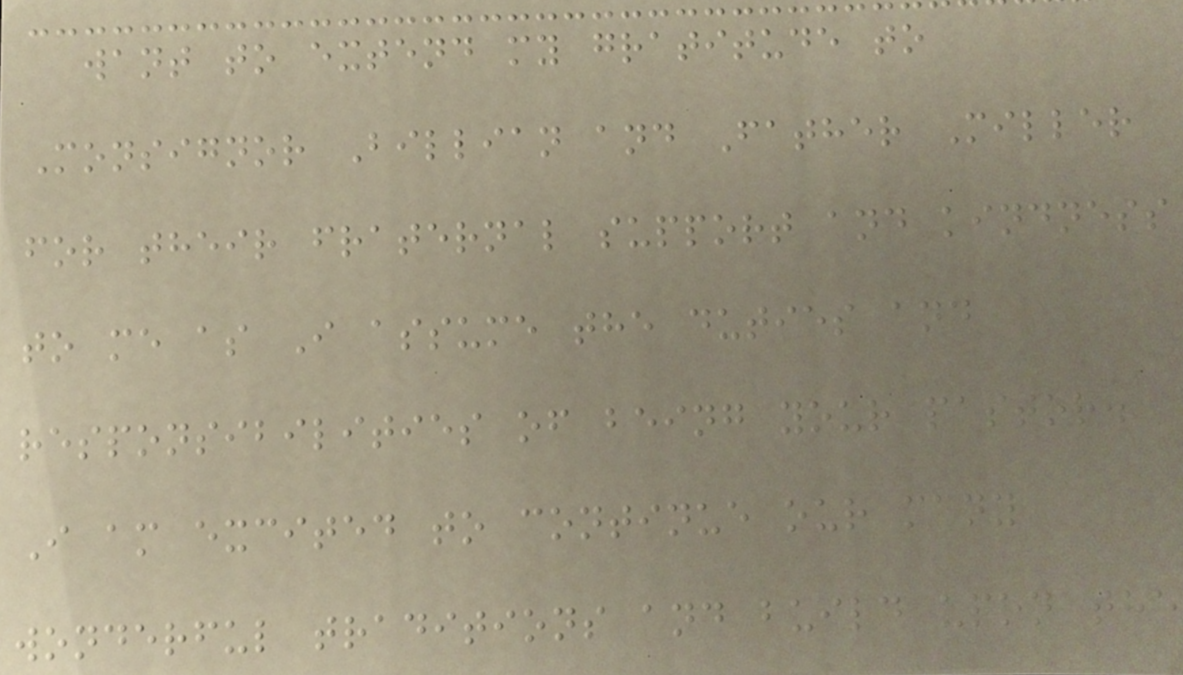want to extend my gratitude to
Monsignor Billian and Father Miller
for their fraternal support and kindness
to me as I assume the duties and
responsibilities of being your pastor.
I am excited to continue our many
wonderful traditions and build upon the
